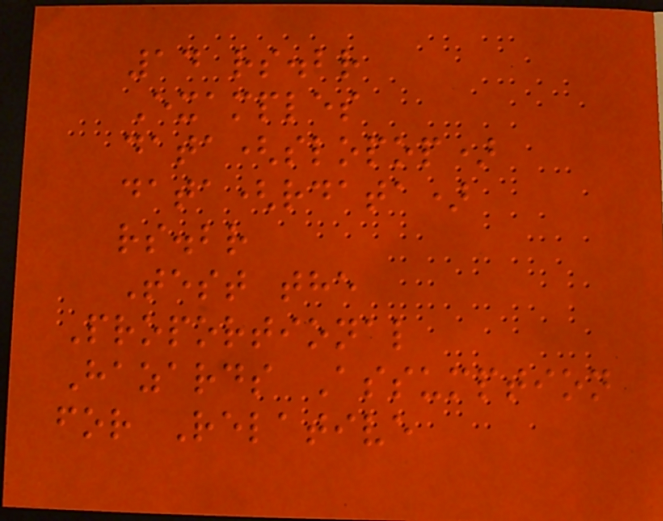14 rs.br
Examples
data(slopop)
data(rdata)
rs.br
Test the
Proportional
Hazards Assumption
for Relative
